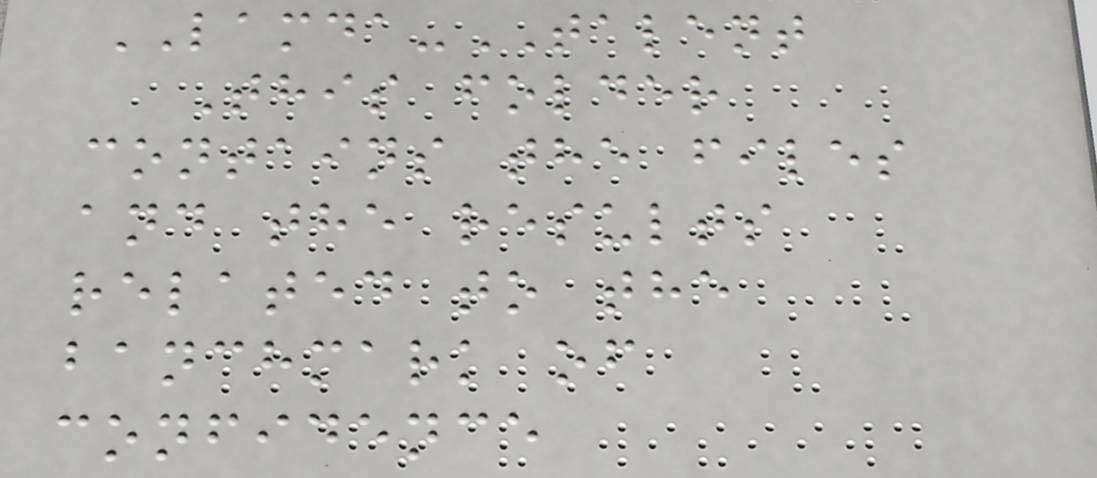LAMDA-TALENT
This folder
contains the files
and the results
related to the
banchmark of
confidence
